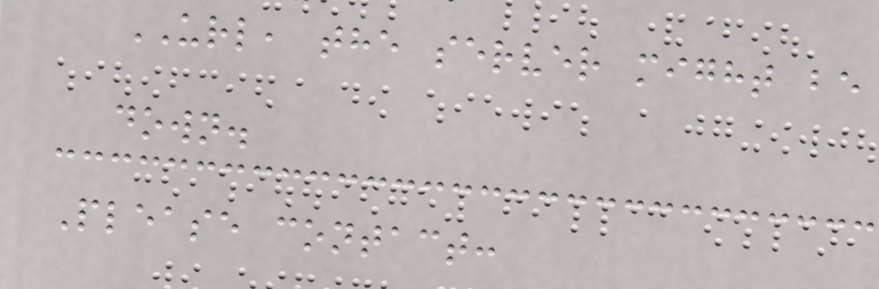URL, the server might be
down.
Please contact:
